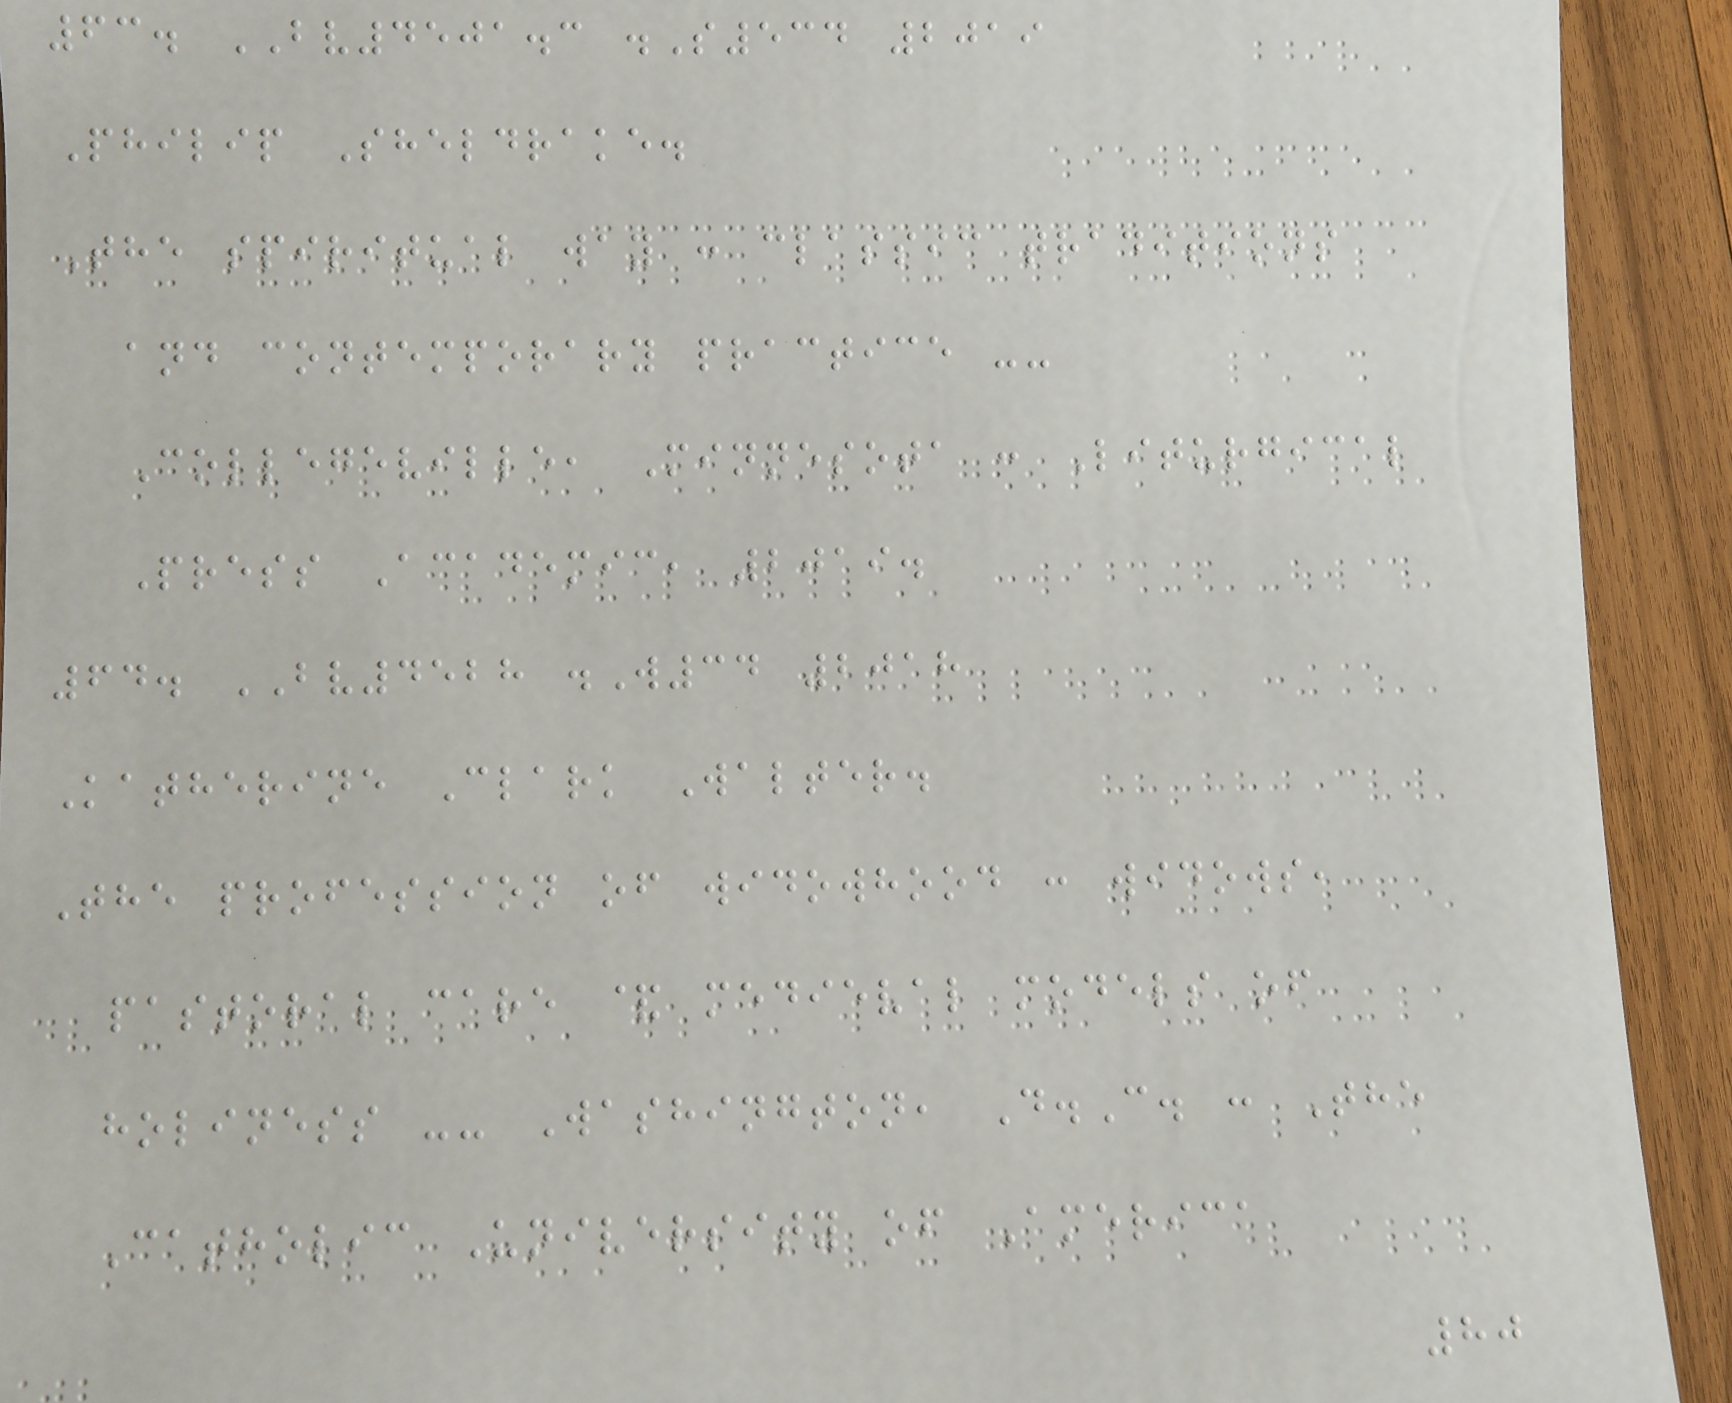63. BV4501.3 .S534 2019
Philip Sheldrake.
The spiritual way : classic traditions
and contemporary practice --
Collegeville, Minnesota : Liturgical
Press Academic, 2019.
64. BV4528 .W34 2018
Katherine Clark Walter.
The profession of widowhood : widows,
pastoral care & medieval models of
holiness -- Washington, D.C. : The
Catholic University of America
80
